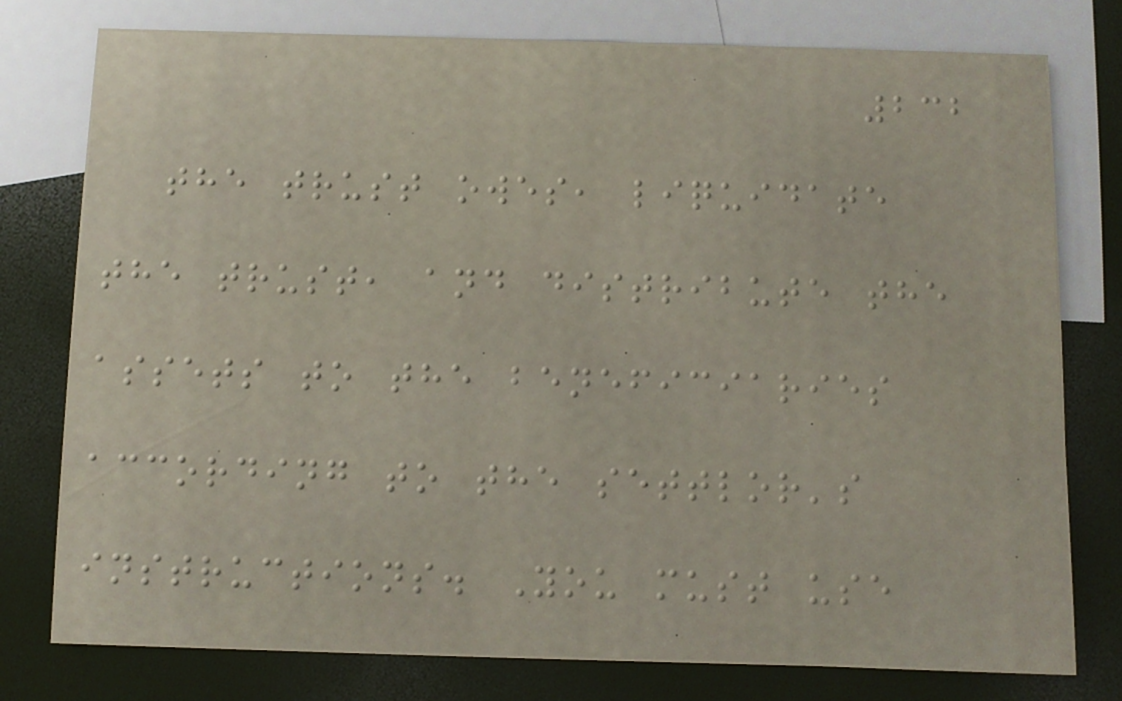232
the trust owes, liquidate
the trust, and distribute the
assets to the beneficiaries
according to the settlor's
instructions. You must use
